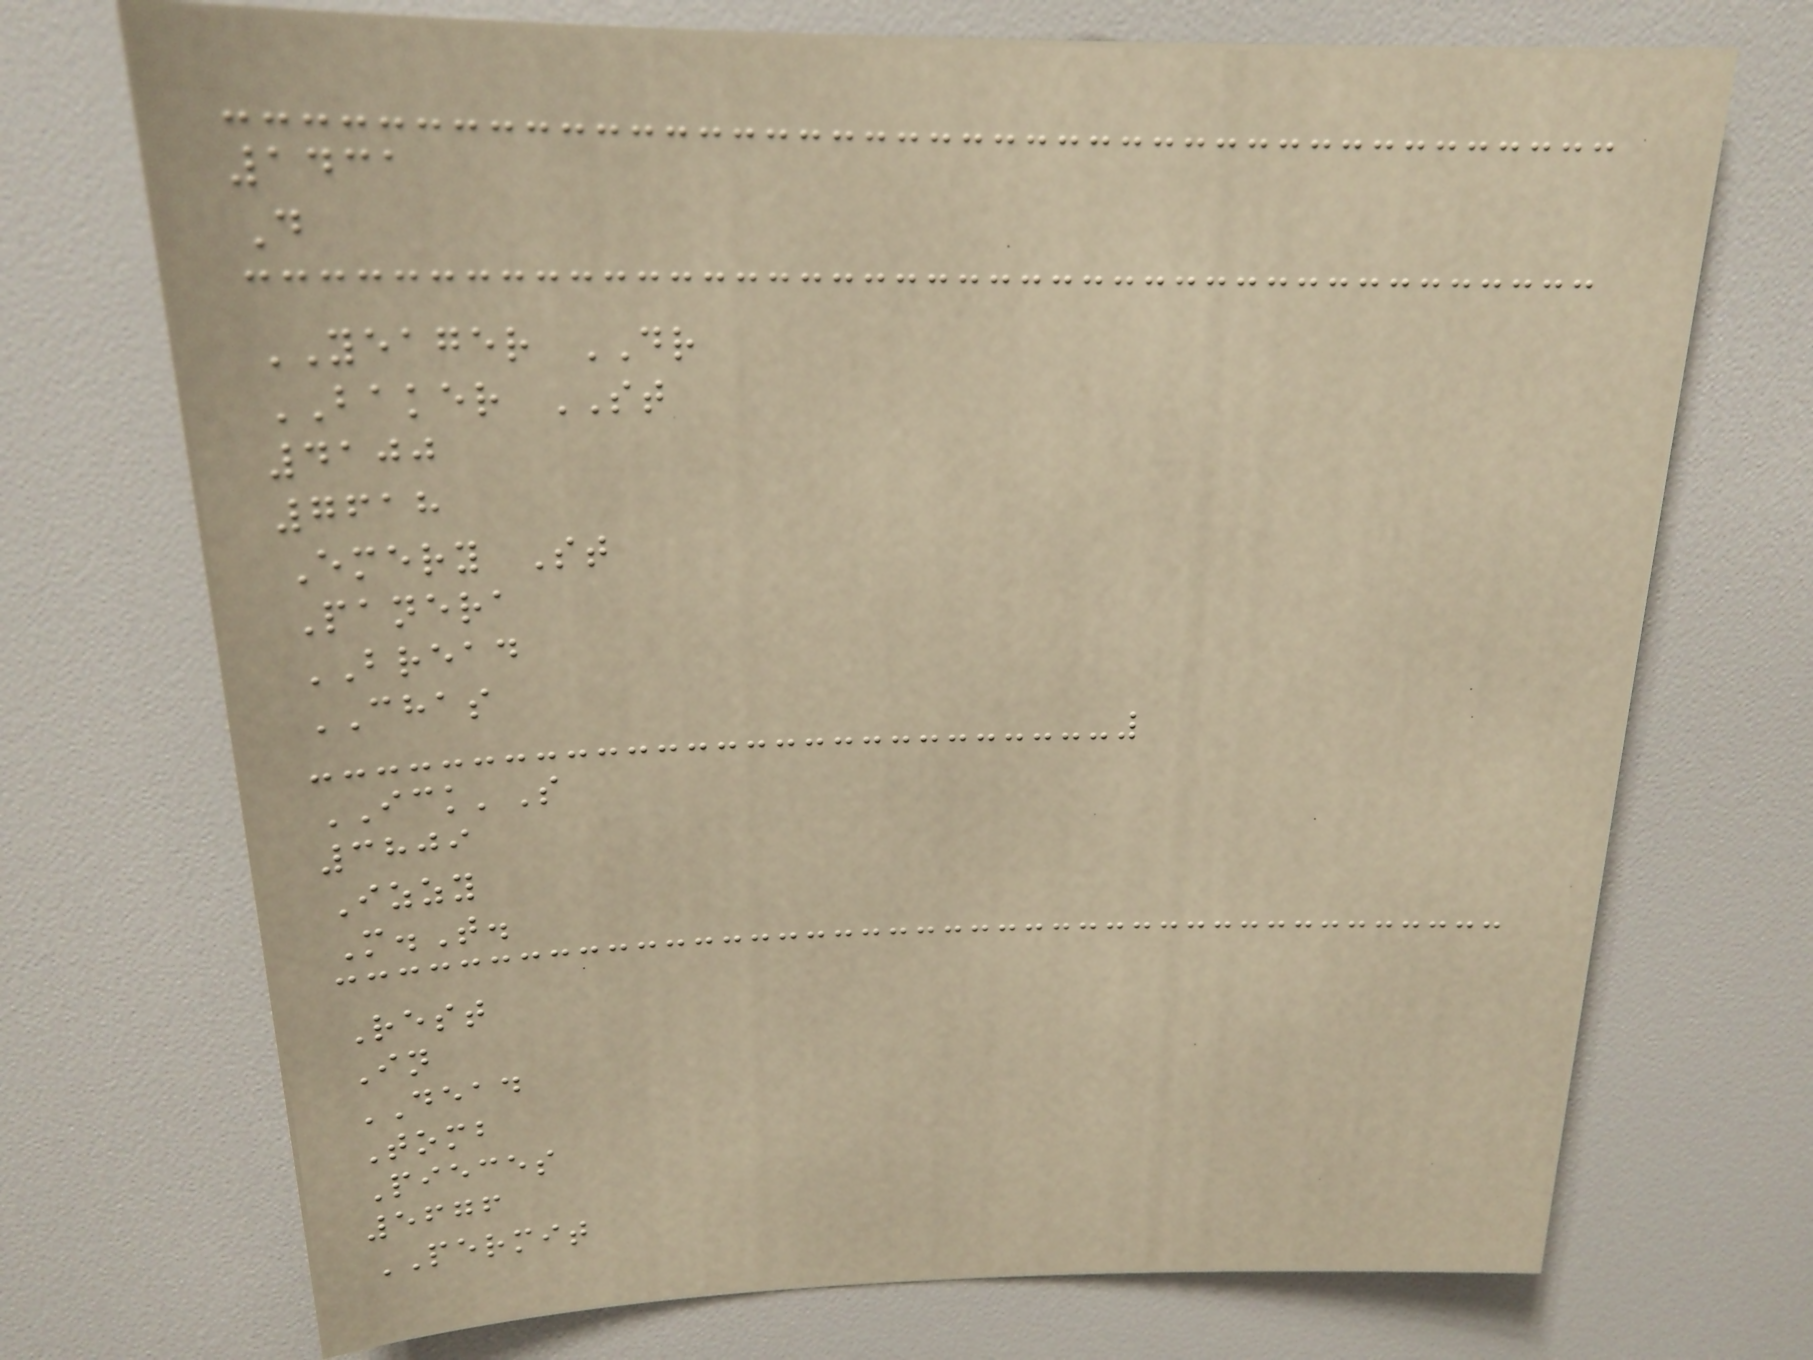1431
D
YEAGER DR
BAKER ST
4100
7618
Emery St
Panera
BREAD
CHAS
ICK'S
3809
Izzy
M.T.
Rest
In
DEAD
Tomb
Pieces
5676
PERMIT
